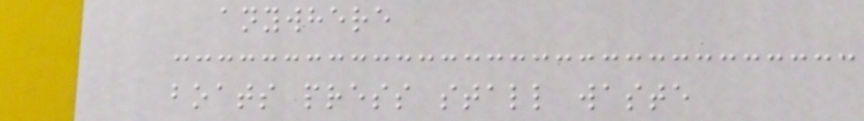anywhere
boats press stall waste
